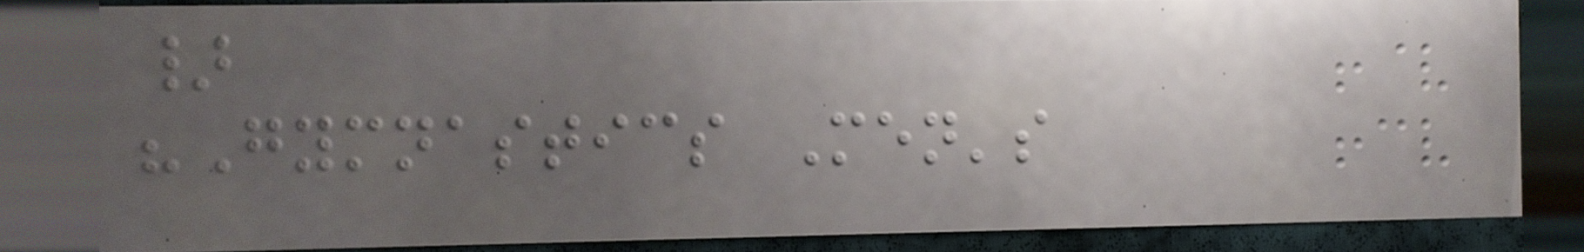}
"Gymnastics Men's
